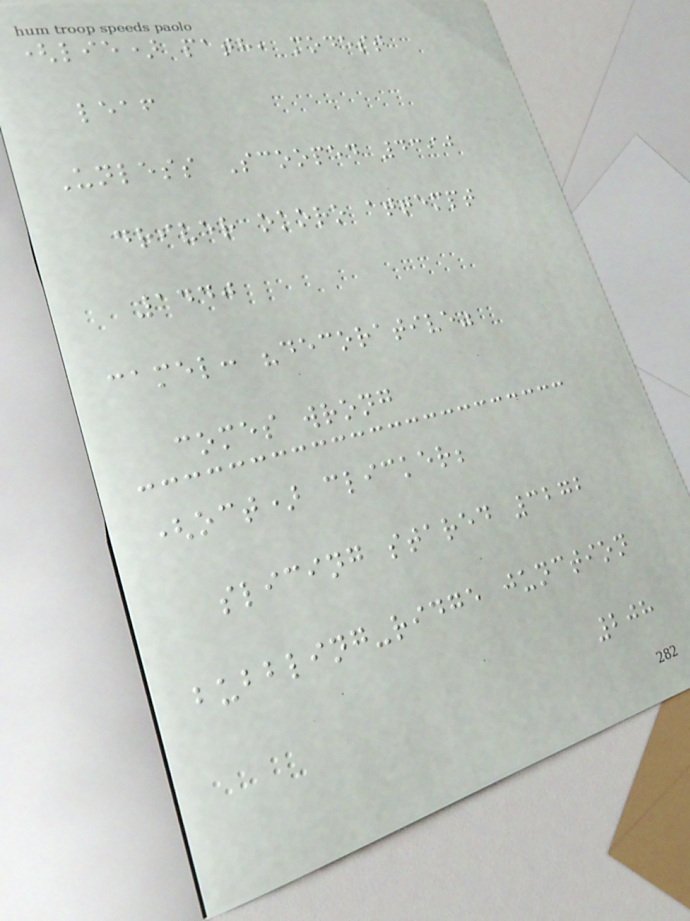(lie) path, modest
leaf
Unless Scooped 4390
driver okoro attempt
1440
camel: "decorative"
comes wrong
(oct) clicker;
slicing stared 3272
bubbling-ridge junction
208
